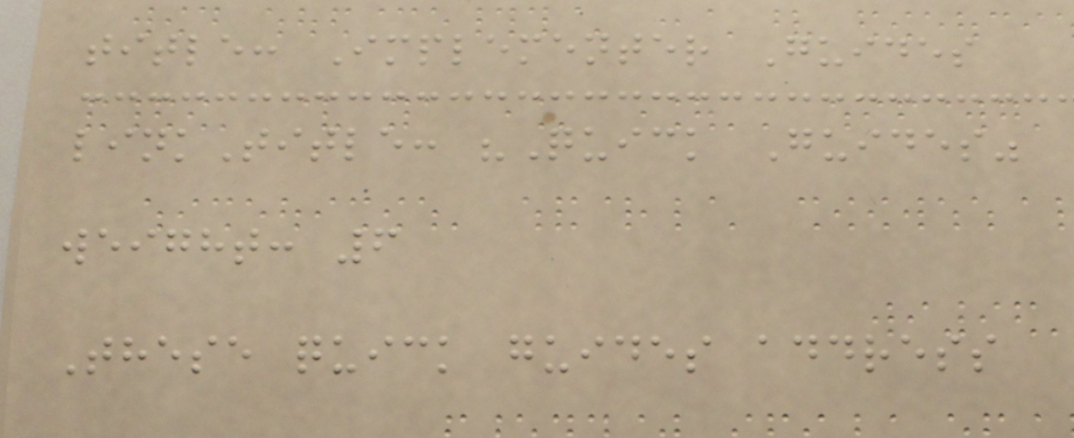title: Implementer Guides
linkTitle: "Quick Guides"
weight: 6
These quick guides address
